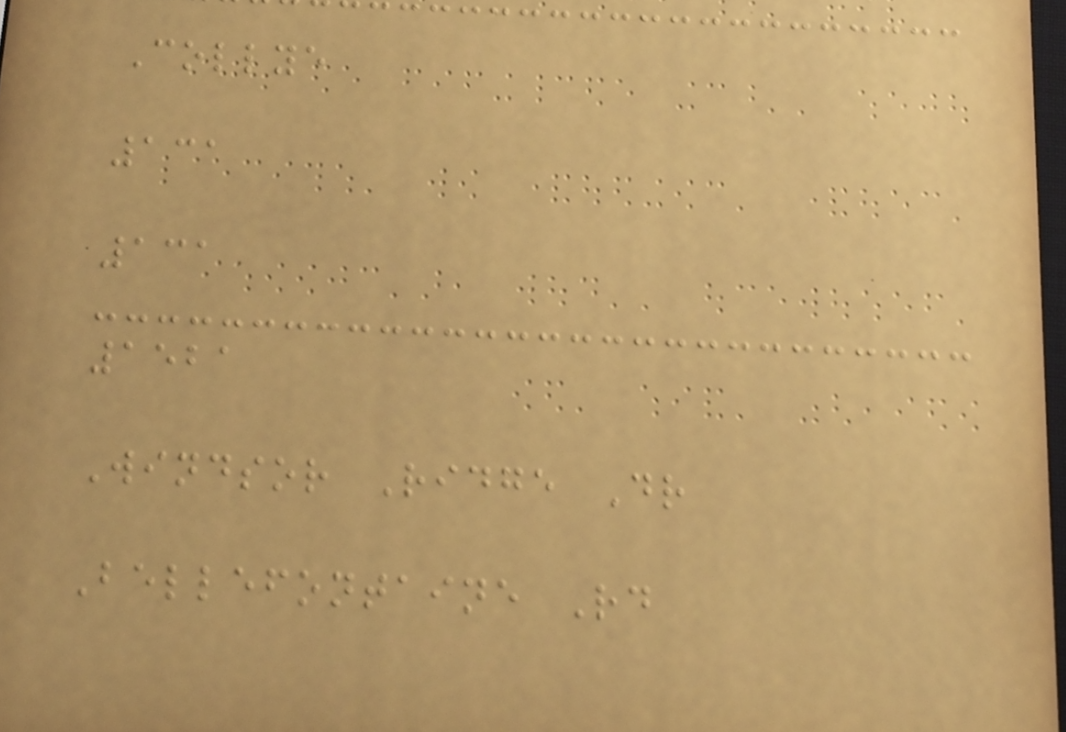Collye
131
131
1521
Windsor Ridge Dr
Bellefontaine Rd
